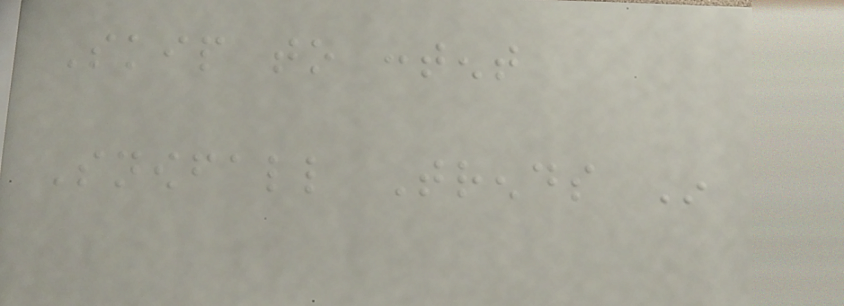Skip to content
Snowfall Trends In
